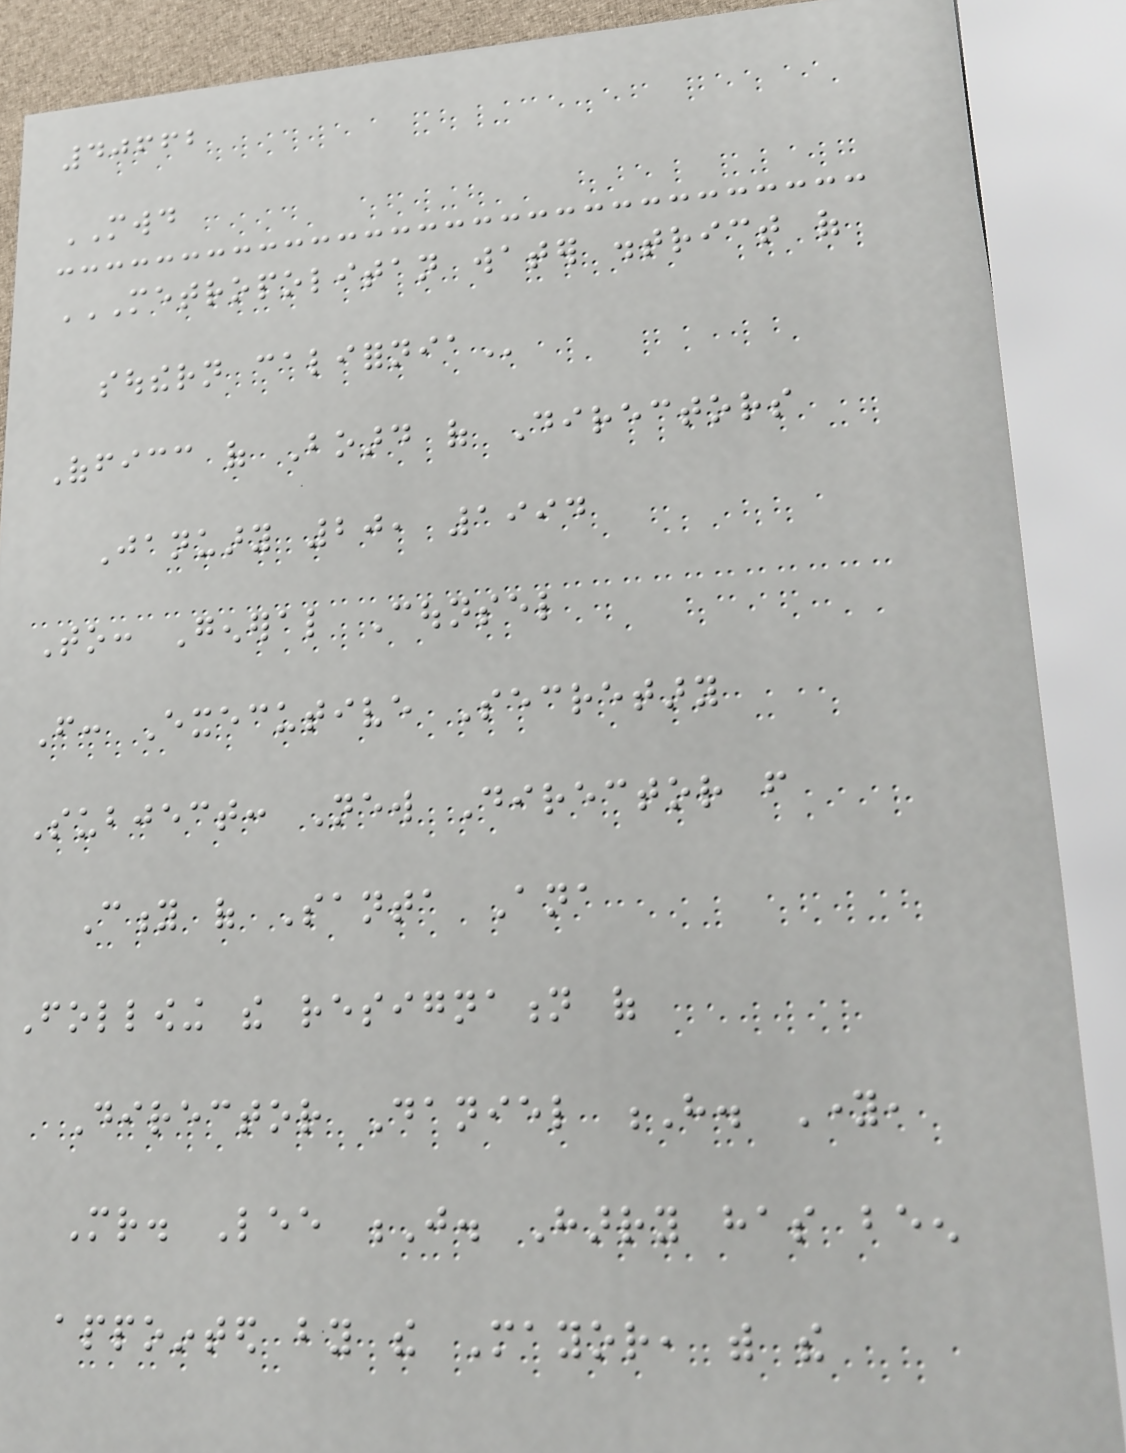40662
MWD
METROPOLITAN WATER DISTRICT OF
SOUTHERN CALIFORNIA
Officc of Board of Directors
January 20, 1994
To: General Counsel
From: Executive Secretary
Subject: New Director from
City of Santa Ana
Following the resignation of
Director Daniel H. Young,
Mr. Lee J. Harry has been
appointed by the Mayor, with the
